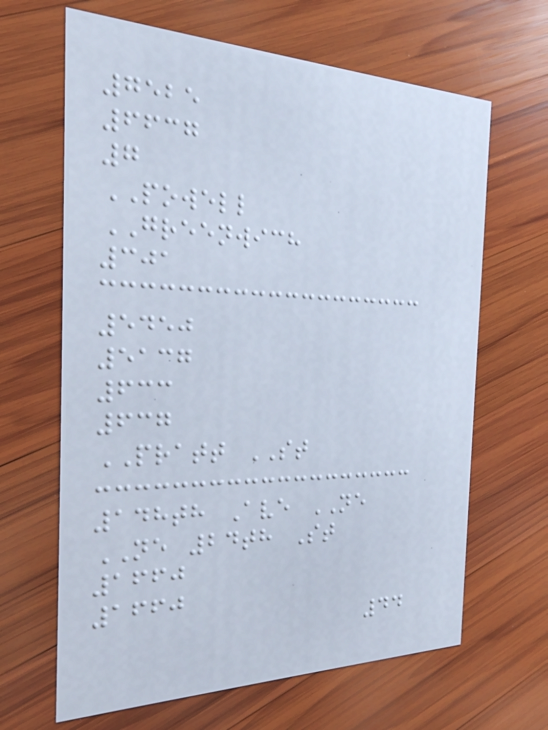7525
6637
7
POWELL
GREENWICH
301
5450
5137
633
637
PRATT ST
148th Ave NE
NE 24th St
1660
1660
44
